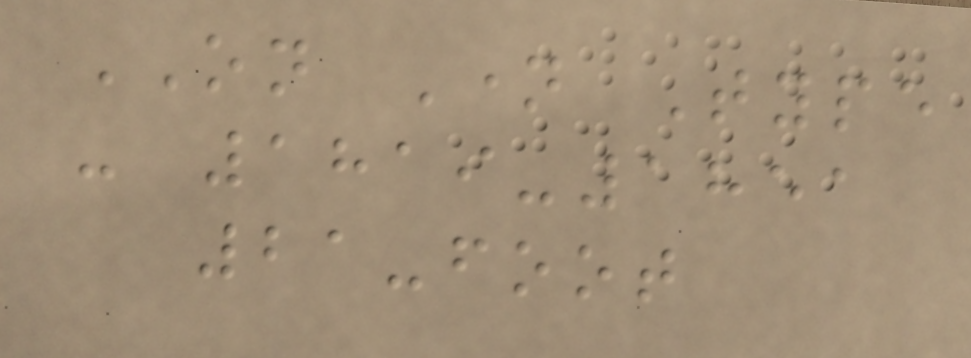ON Name Type
- 1819-1851
21-foot
